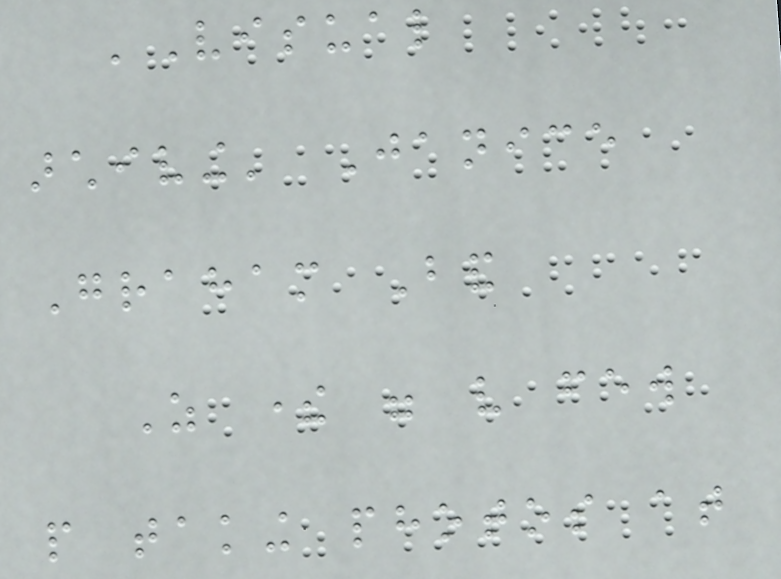'Visual
archiving' Janice
Graham Band
As there were very few
people taking photos at
